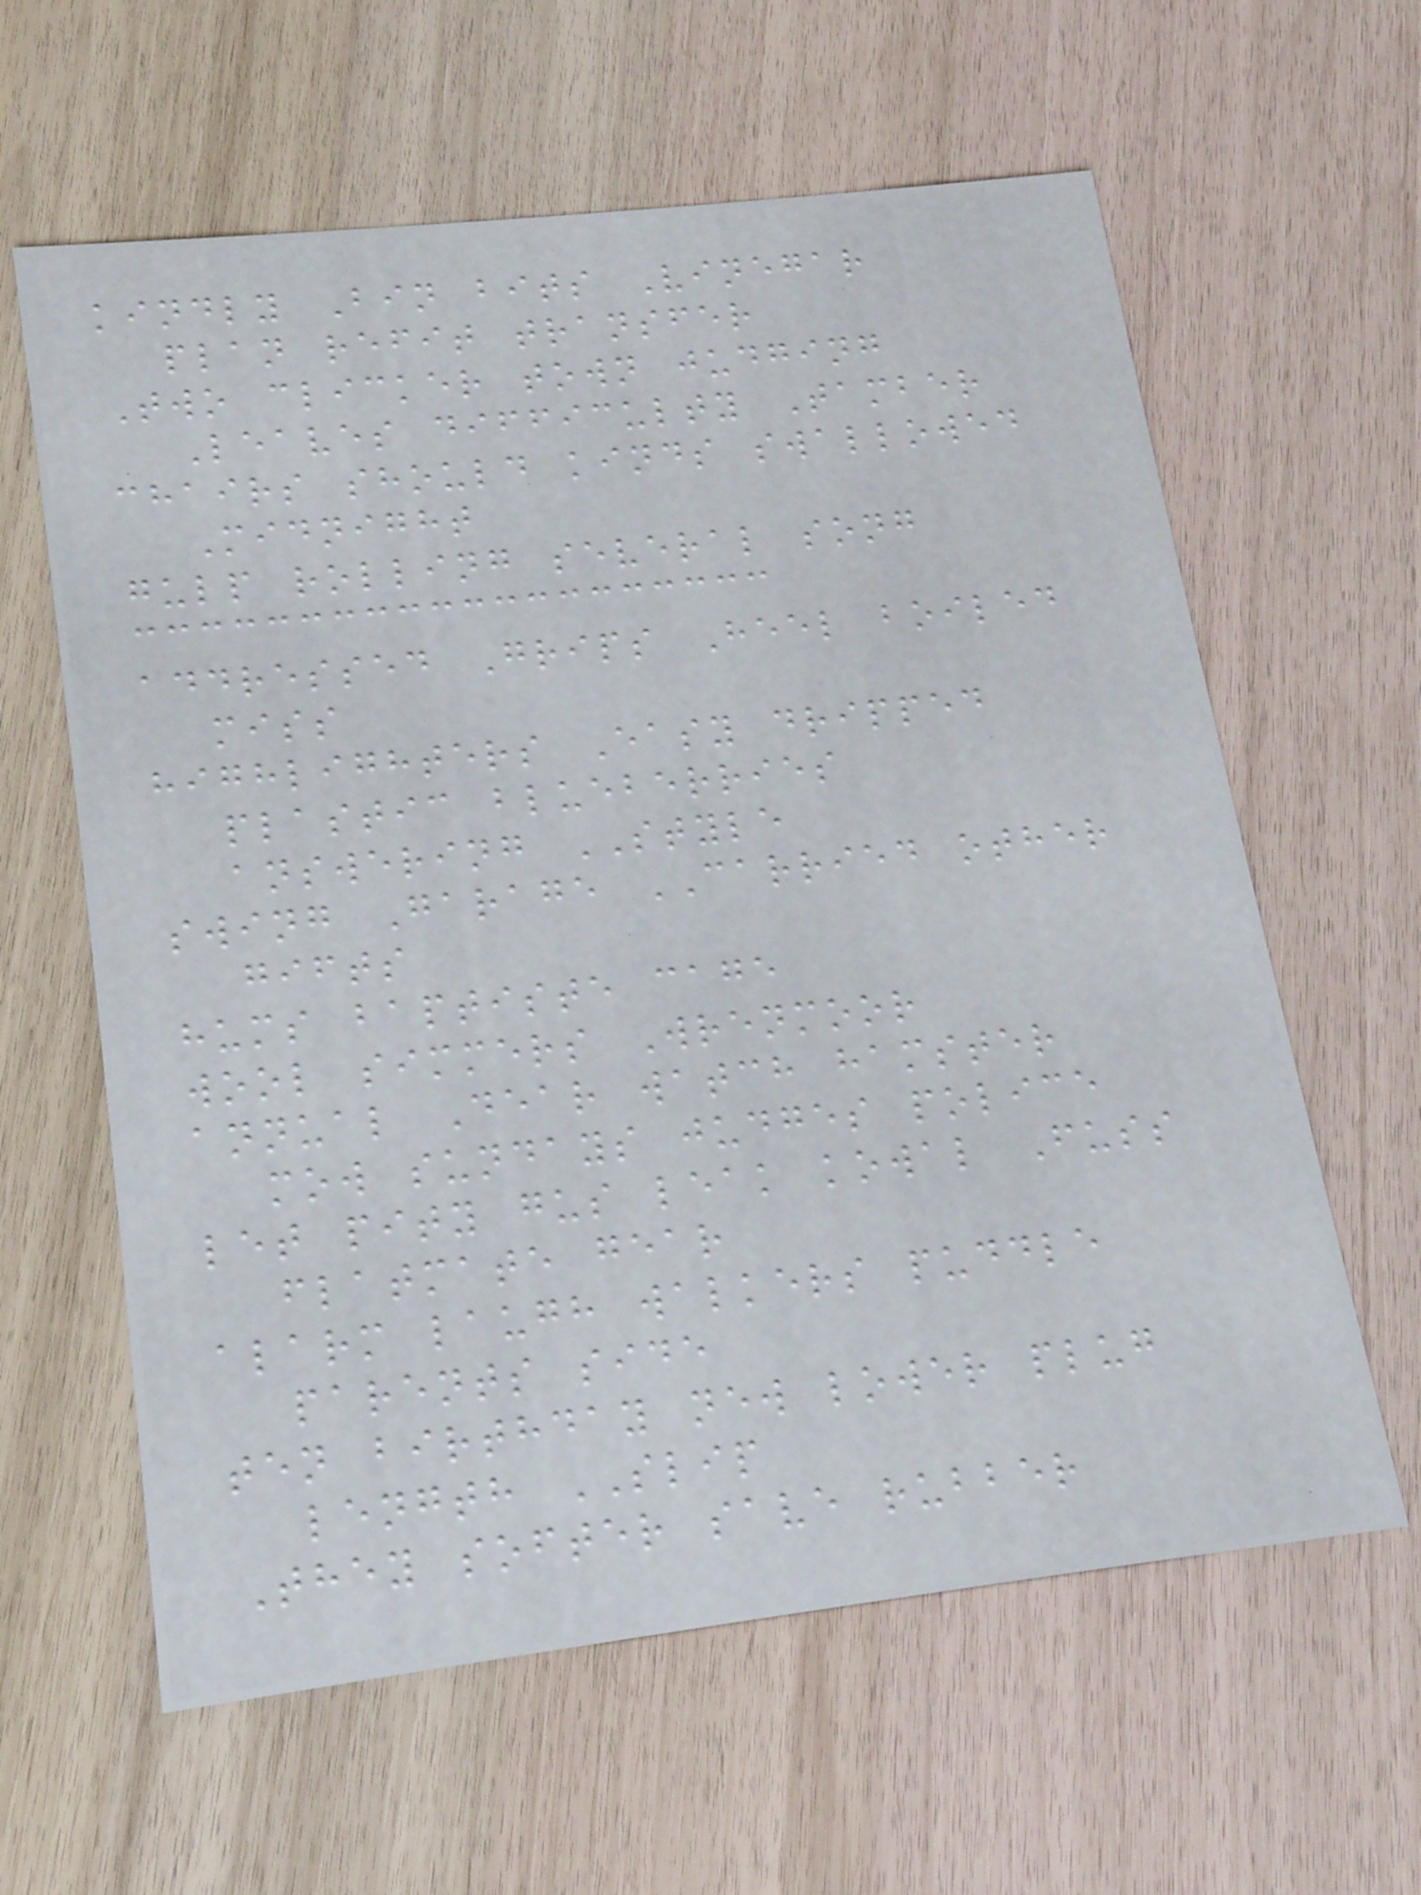kindly Bin bits Vinegar
plan refit transfer
Two clicker town judging
Leaves difficulty Tamber
chairs should kinds swallowed
Midnight
gulp rolling several song
addressed Grips Heel boiled
miss
highlighters Easy dripped
plastic blueberries
answering STYLE
swing Garage CARRIED other
gifts
hums baptiste cage
wool simmers Wrenmoor
annual Dear watch hamster
mow sundays judges police
let pity gus leak kowal Fuss
flatmate gear
alarm laugh walkers puddle
parents side
ten birthday new lower plug
length SLIP
They softer save rubber
